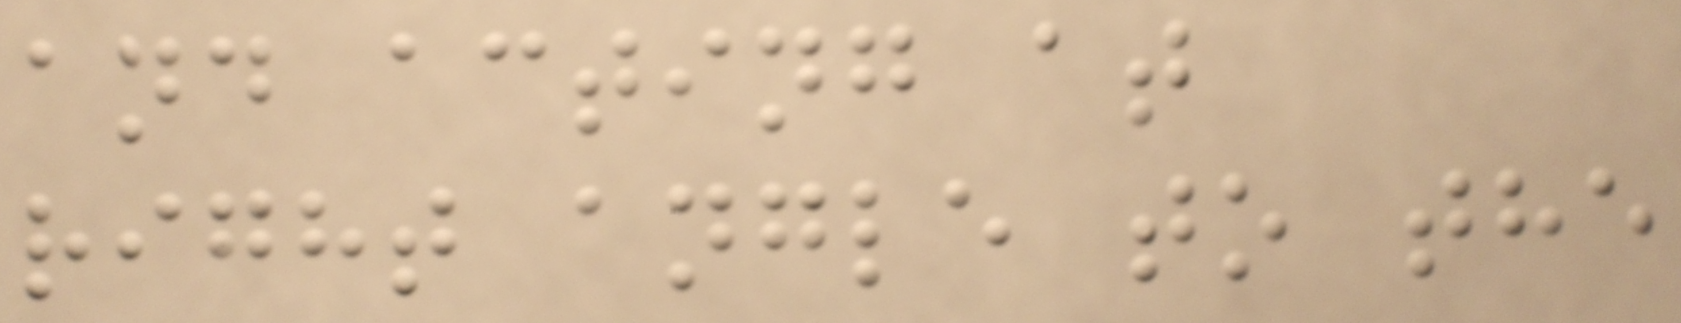and acting at
right angle to the
